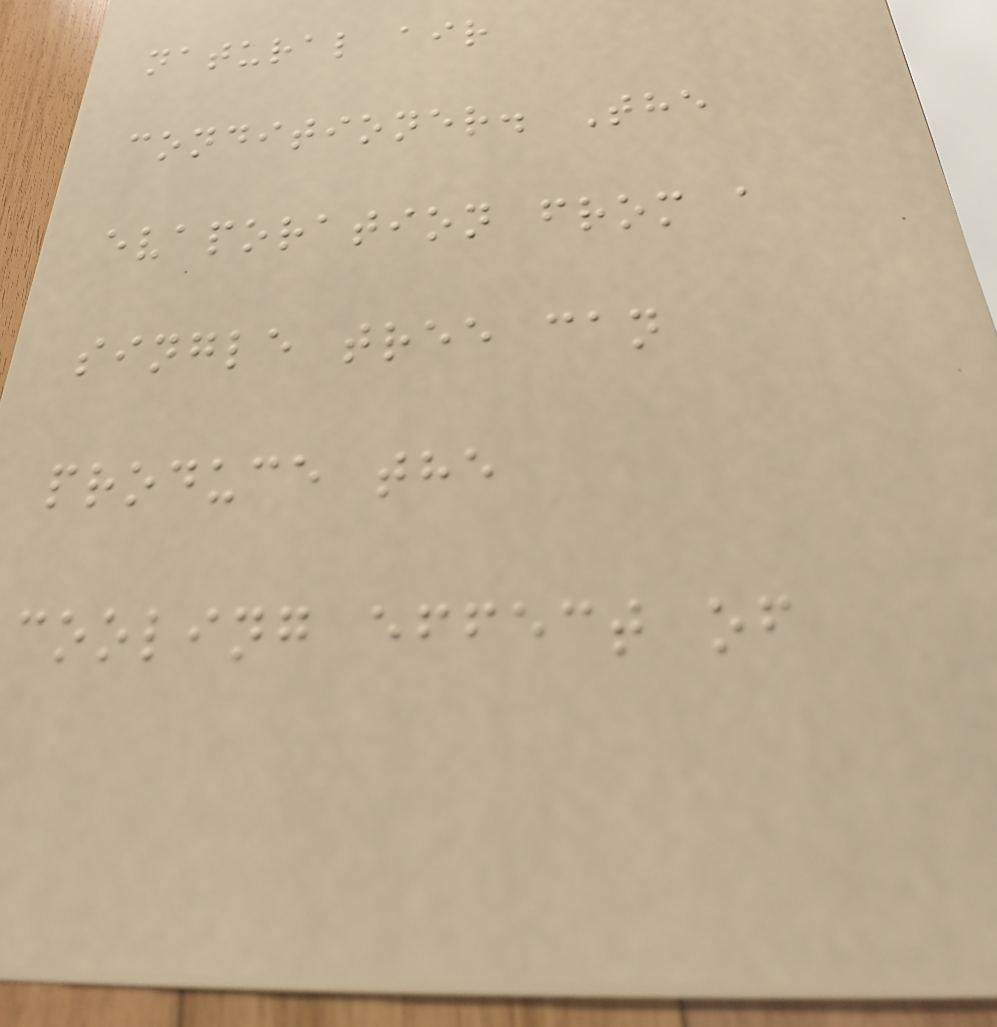natural air
conditioner. The
evaporation from a
single tree can
produce the
cooling effect of
